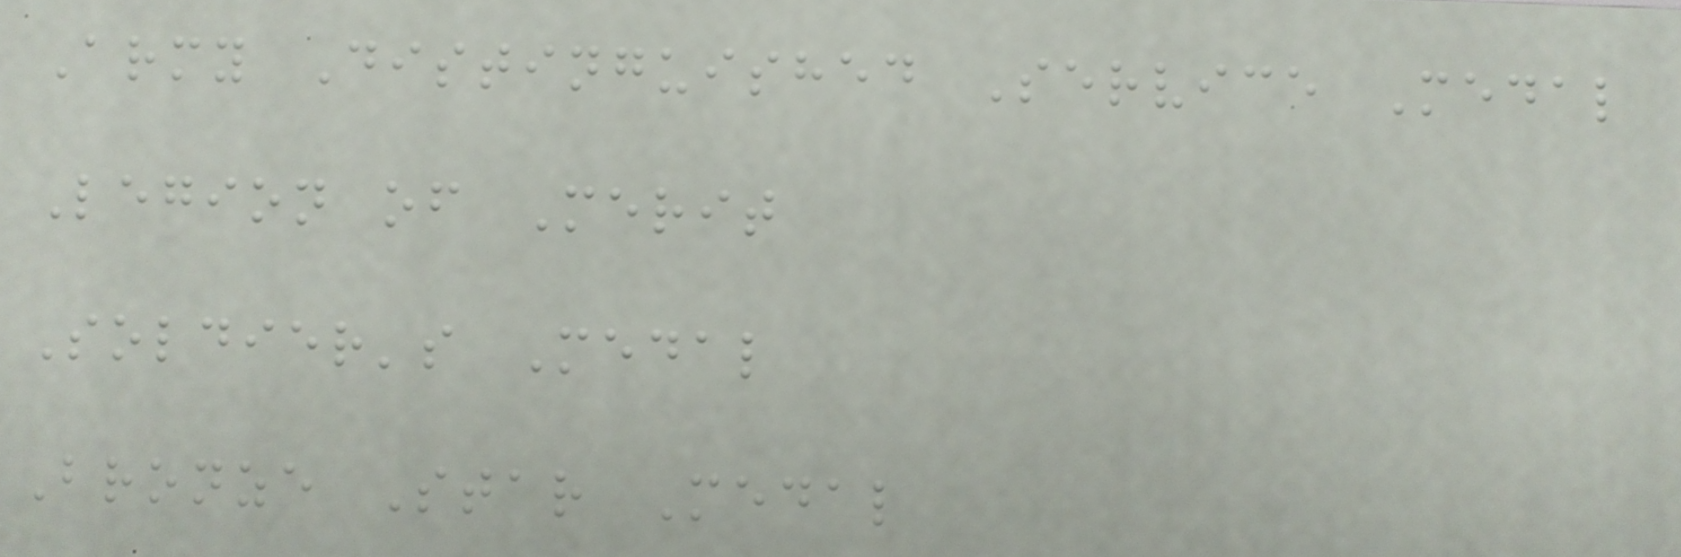Army Distinguished Service Medal
Legion of Merit
Soldier's Medal
Bronze Star Medal
